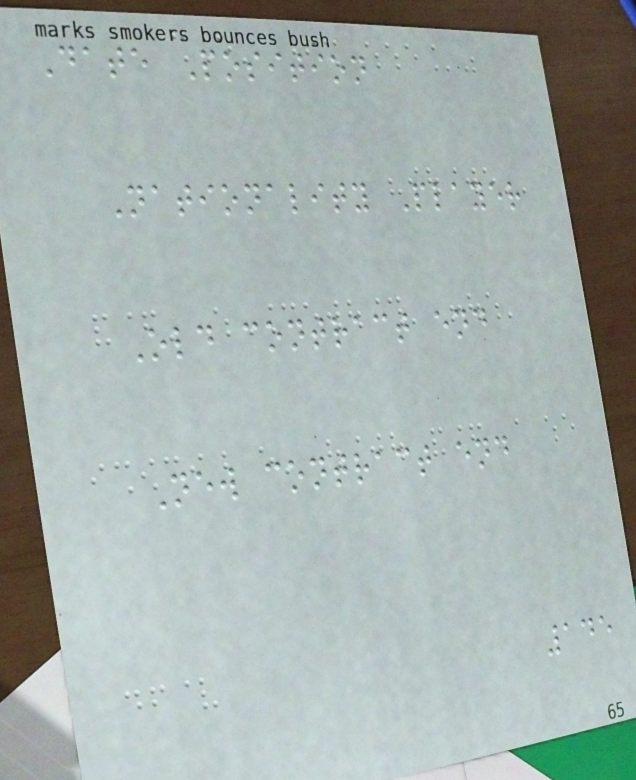Date Position
Nationality Player
Old contract end
New contract end
145
